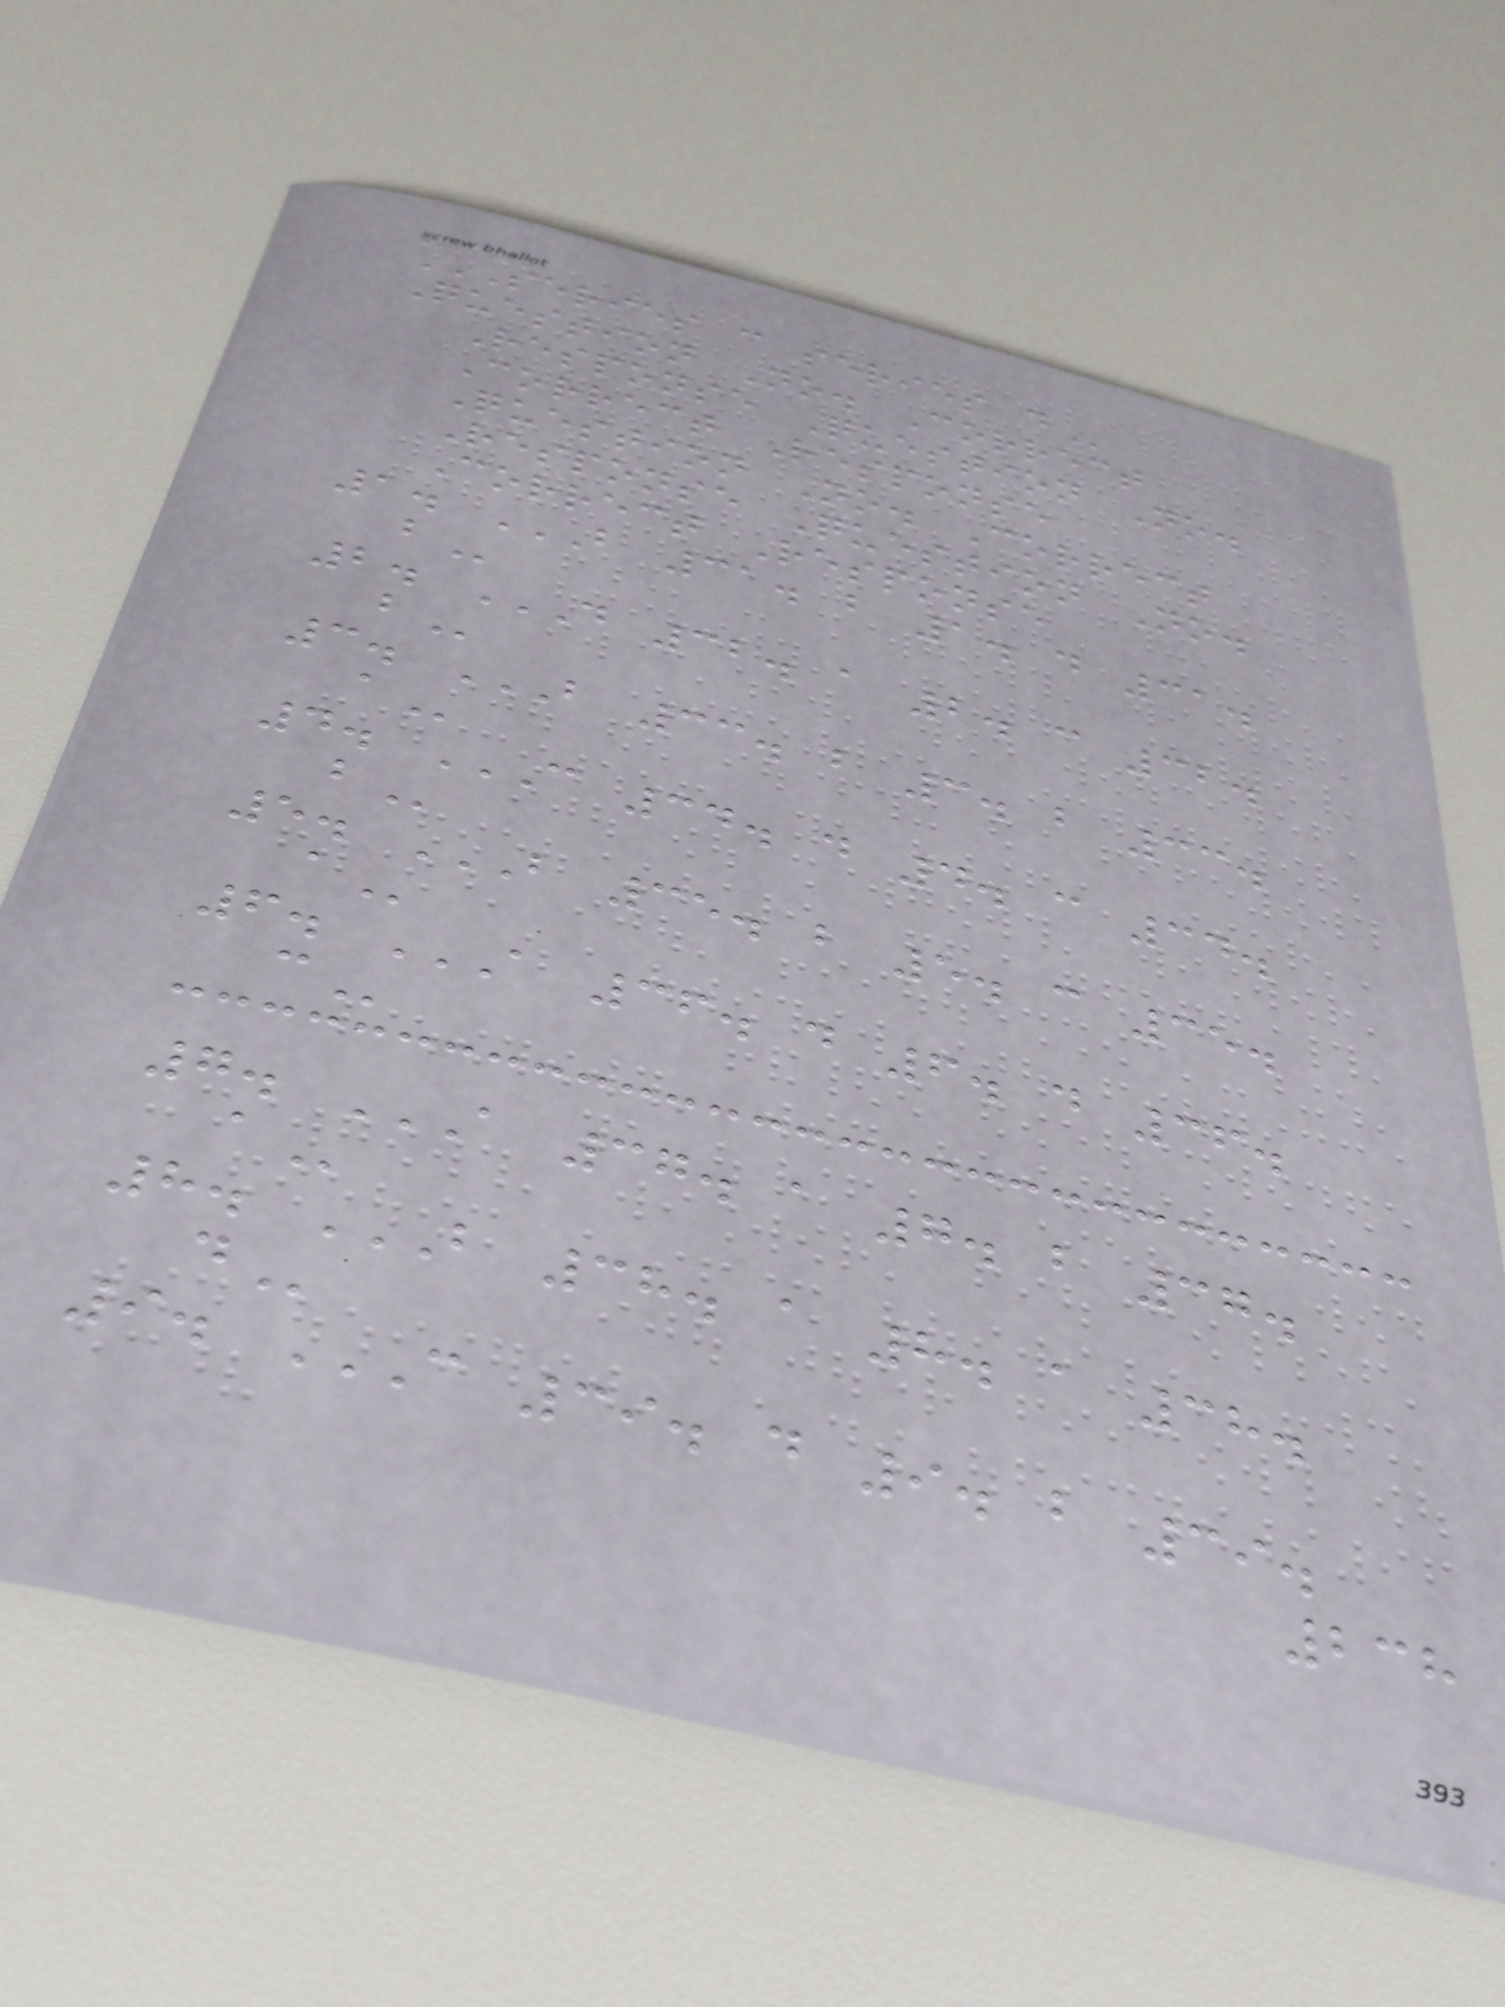SERIES C SERIES D
Question No. Correct
Response Question No.
Correct Response
Question No. Correct
Response Question No.
Correct Response
1. B 31. B 1. D 31.
B
2. D 32. A 2. C 32.
B
3. B 33. B 3. B 33.
A
4. C 34. D 4. C 34.
B
5. B 35. B 5. C 35.
A
6. A 36. D 6. D 36.
C
7. A 37. A 7. B 37.
A
8. B 38. A 8. A 38.
D
9. C 39. D 9. B 39.
238
